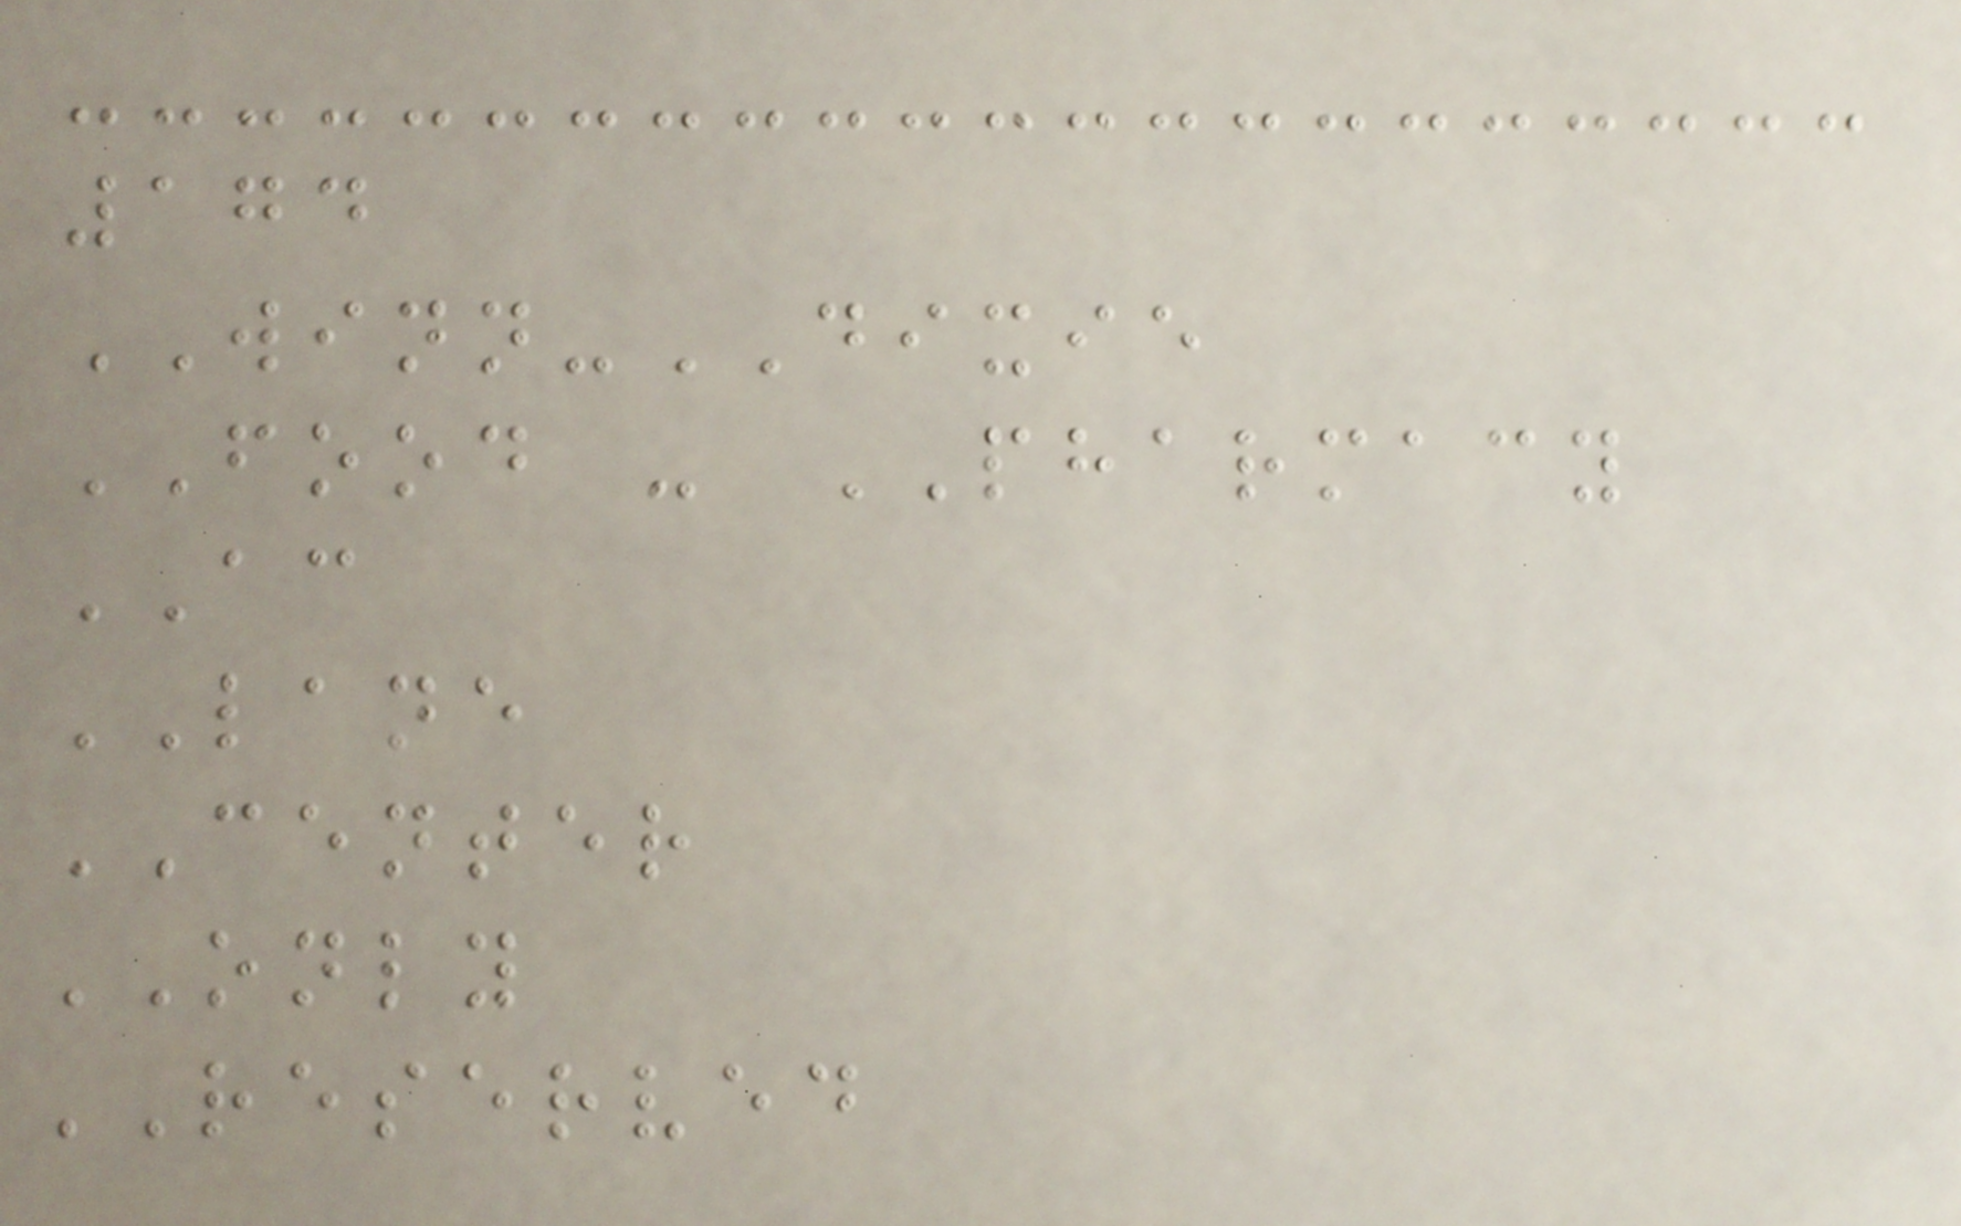174
WINN-DIXIE
FOOD - PHARMACY
AC
LANE
CENTER
ONLY
RESERVED
